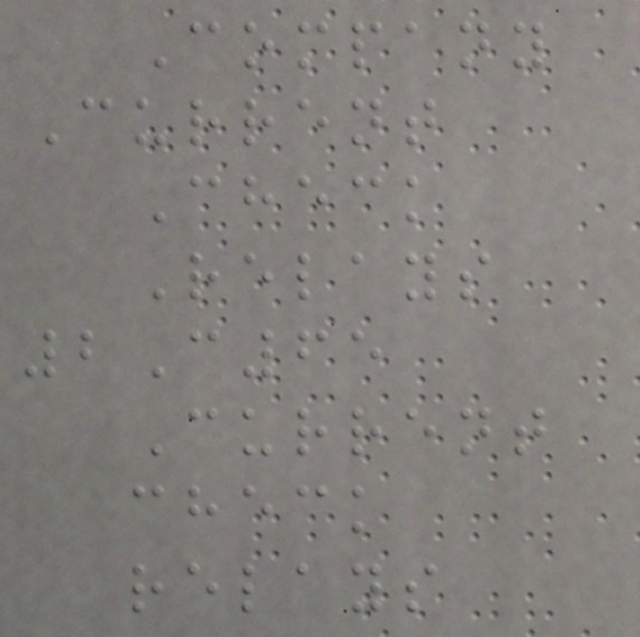Company
Current
Check
Relays
2C65
Current
check
relays
